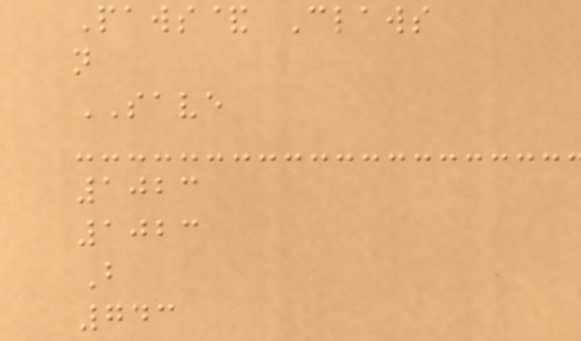Paws& Claws
n
SAVE
1023
1023
B
743
